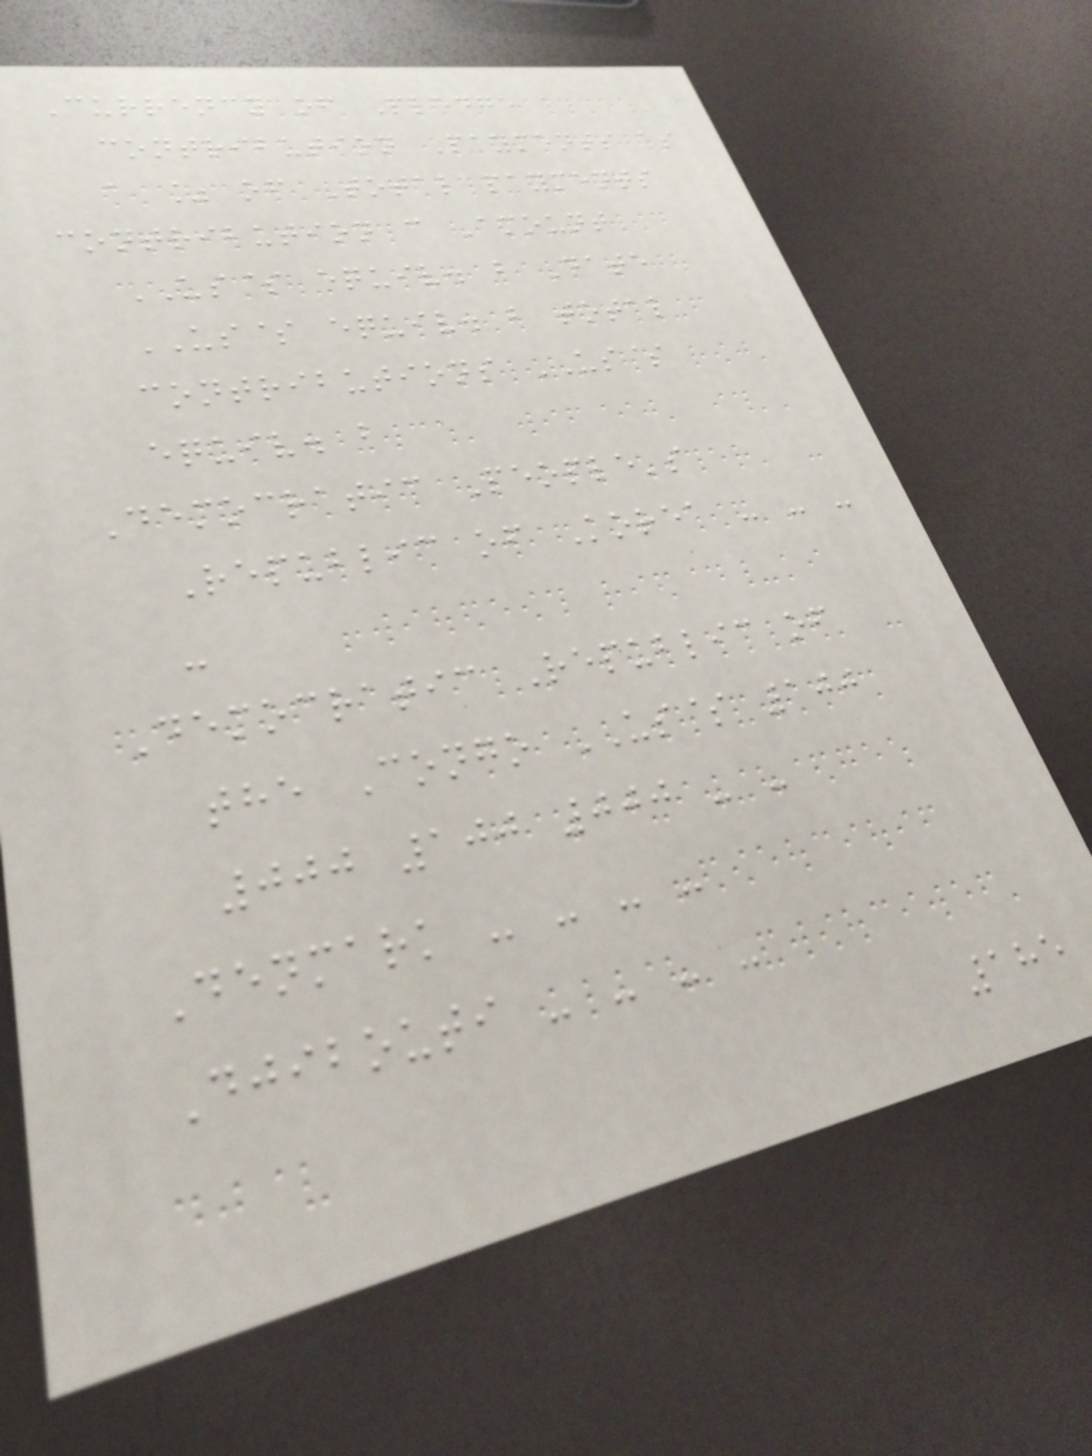Currency of Pledge a
contribution Payments as
a % of Total payments
contribution c Amount
US$ equiv. b Date
US$ equiv. b total
contributions US$
equiv. b
Democratic People's
Republic of Korea - - -
-
Democratic Republic of
the Congo US$ 100
000 100 000 - -
Denmark - - - -
Djibouti - - - -
185
